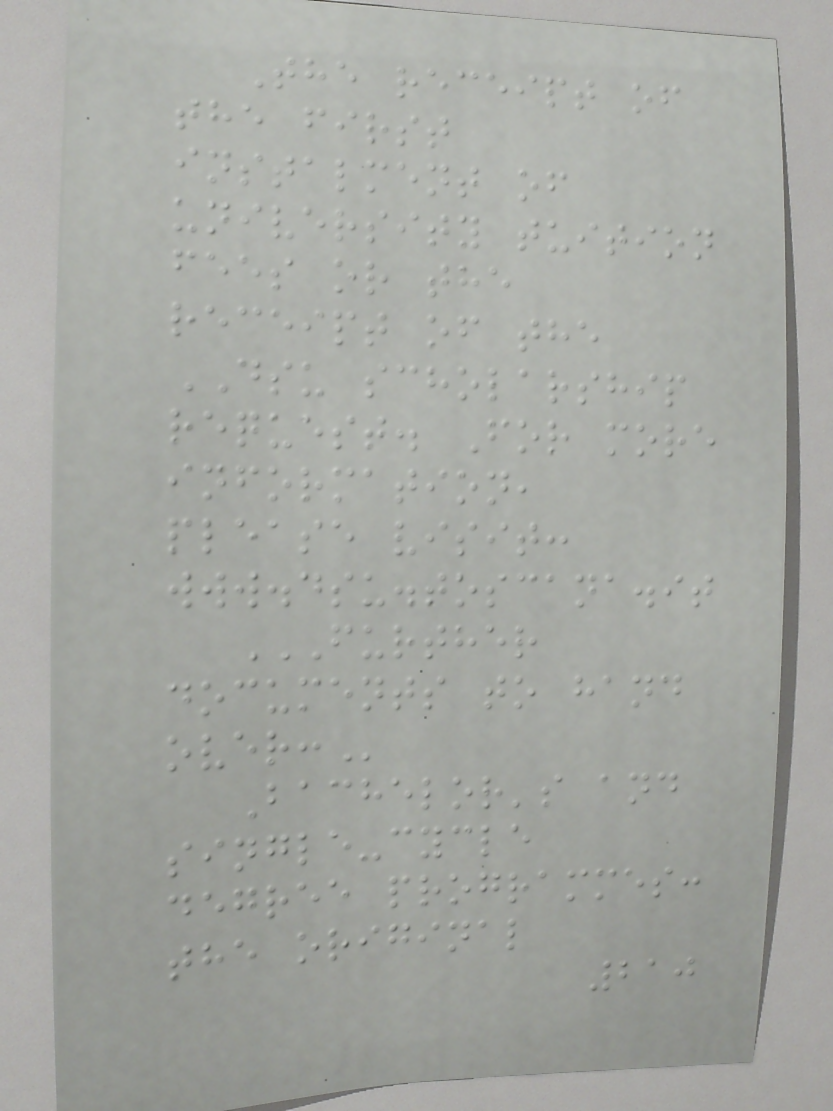The receipt of
the first
instalment of
university tuition
fees or the
receipt of the
DSU scholarship
request. For more
information,
please visit:
www.dsu.toscana.it
FURTHER
DOCUMENTS TO HAND
OVER:
Bachelor's and
single-cycle
degree programmes:
the original
210
